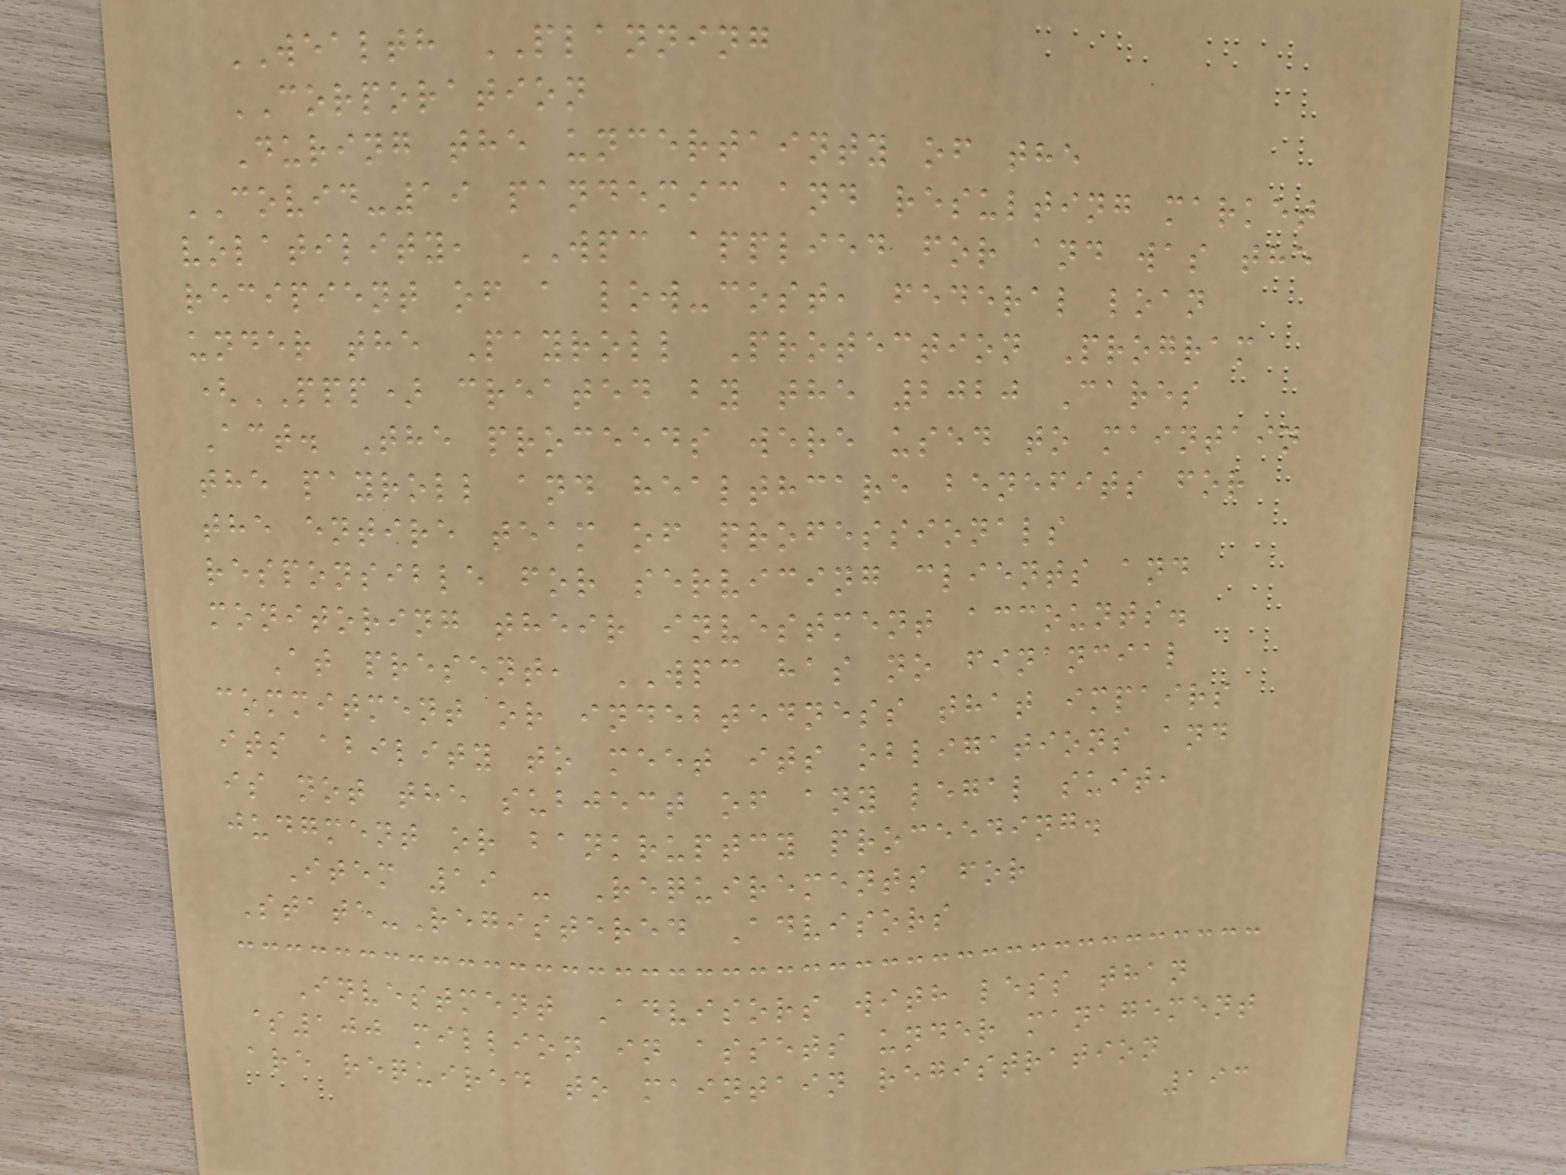WEALTH PLANNING
CORPORATION
During the uncertainty of the
COVID-19 pandemic and resulting market
volatility, WPC applied for and was the
recipient of a low-cost, federal loan
under the Payroll Protection Program
(PPP) created by the 2020 Cares
Act. The proceeds were used to maintain
the payroll and healthcare benefits for
the entire team of professionals
responsible for servicing clients and
monitoring their investment accounts.
At present, WPC has no financial
commitment or indebtedness that impairs
its ability to meet its obligations and
is not the subject of any legal suit,
judgment or bankruptcy proceeding.
Item 19 - Requirements for
State-Registered Advisors
Investment Advisors with less than
$100 million in assets under management
are required to maintain registration
193
